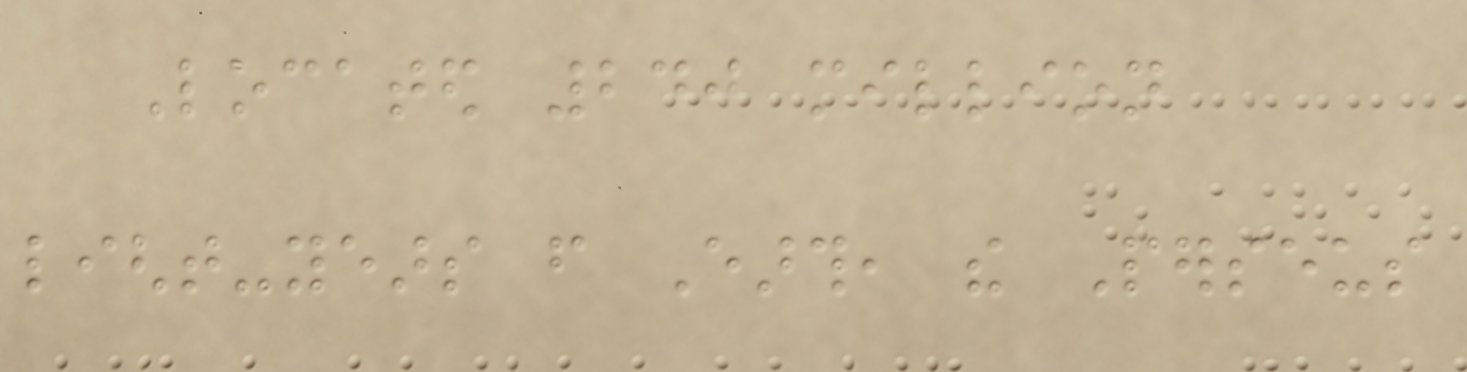Located 240 million
light-years from Earth, the Perseus
